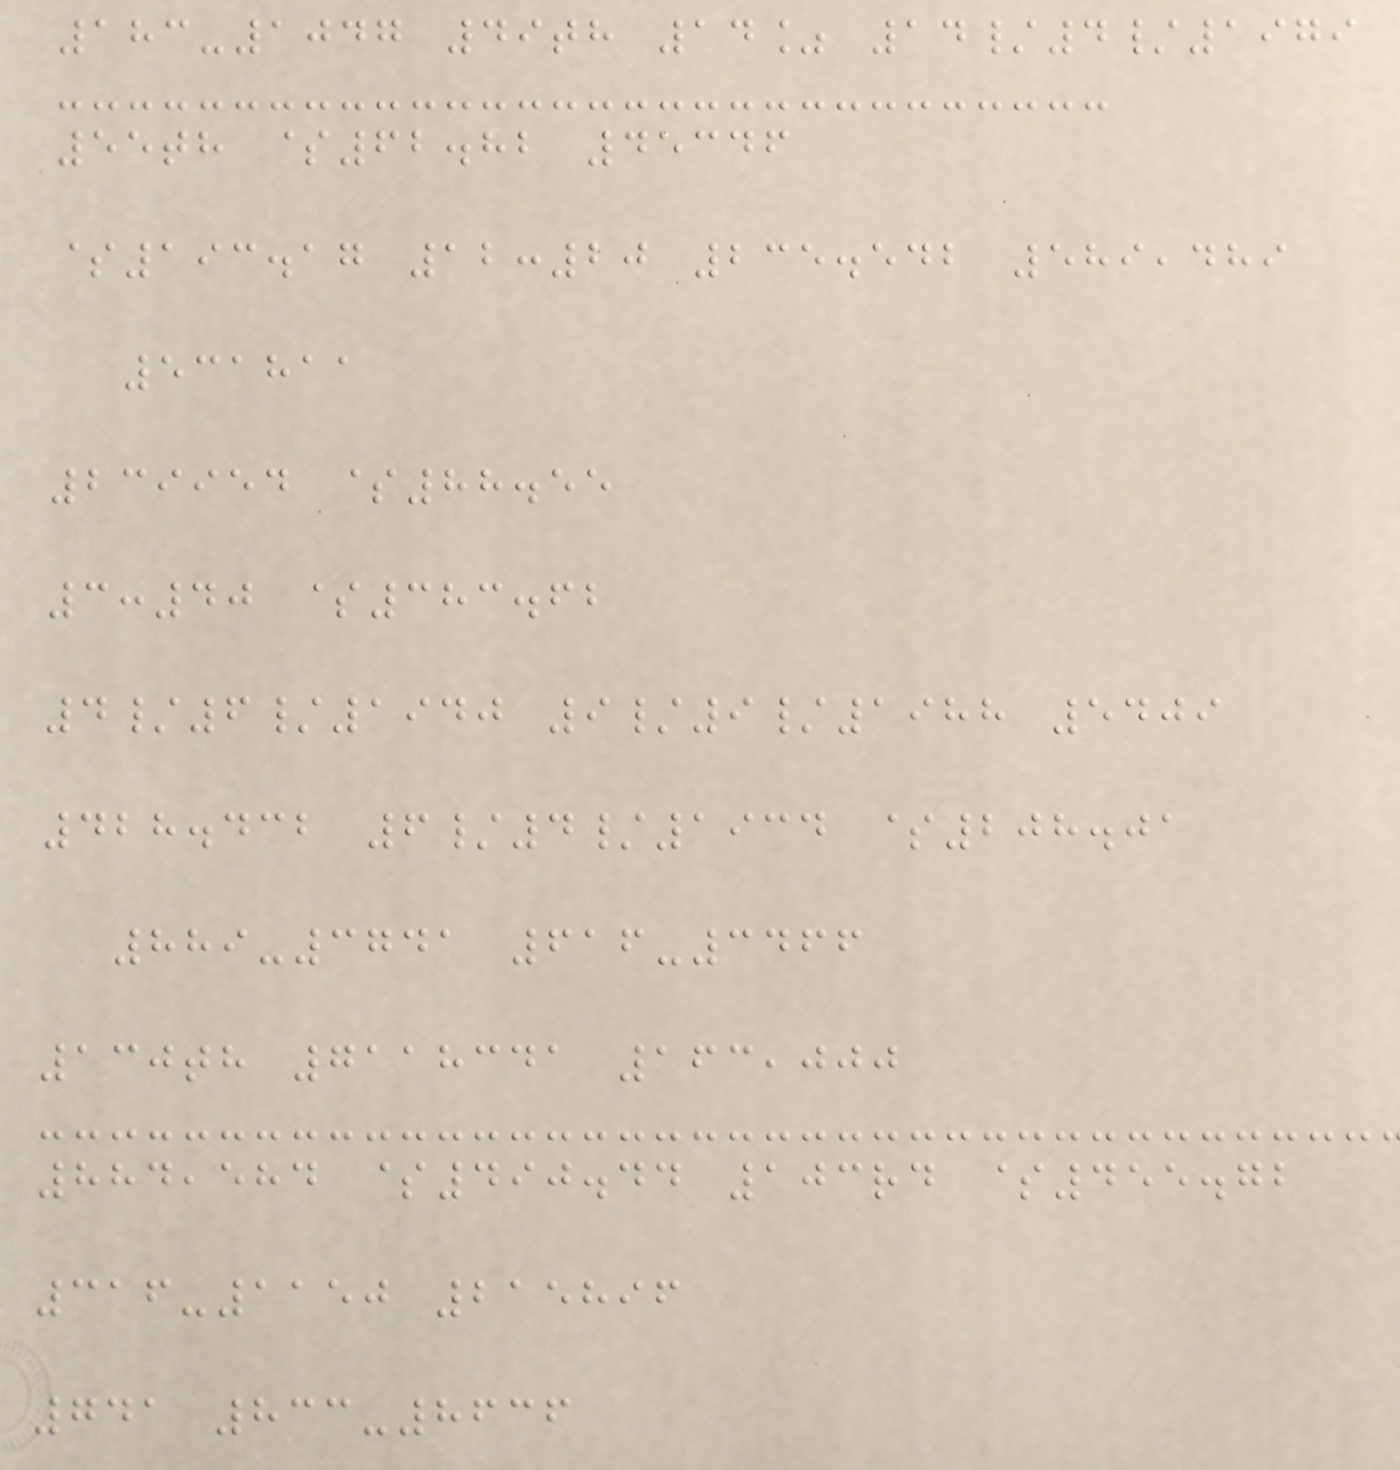183-1047 49th 14% 14/4/1979
55th $62.82 45346
$193.17 12:20 235.542 589,489
531811
239954 $88.55
3:40 $383.62
4/6/1940 9/9/1988 5409
428.432 6/4/1934 $208.01
889-3741 616-3466
130th 7118341 163,000
884,584 $490.44 103rd $455.72
316-1150 215896
741 833-8636
